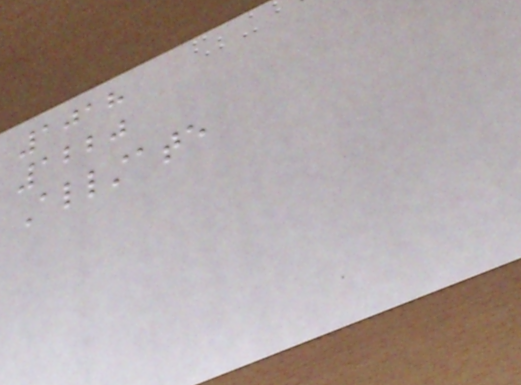1018
1220
Allstate
